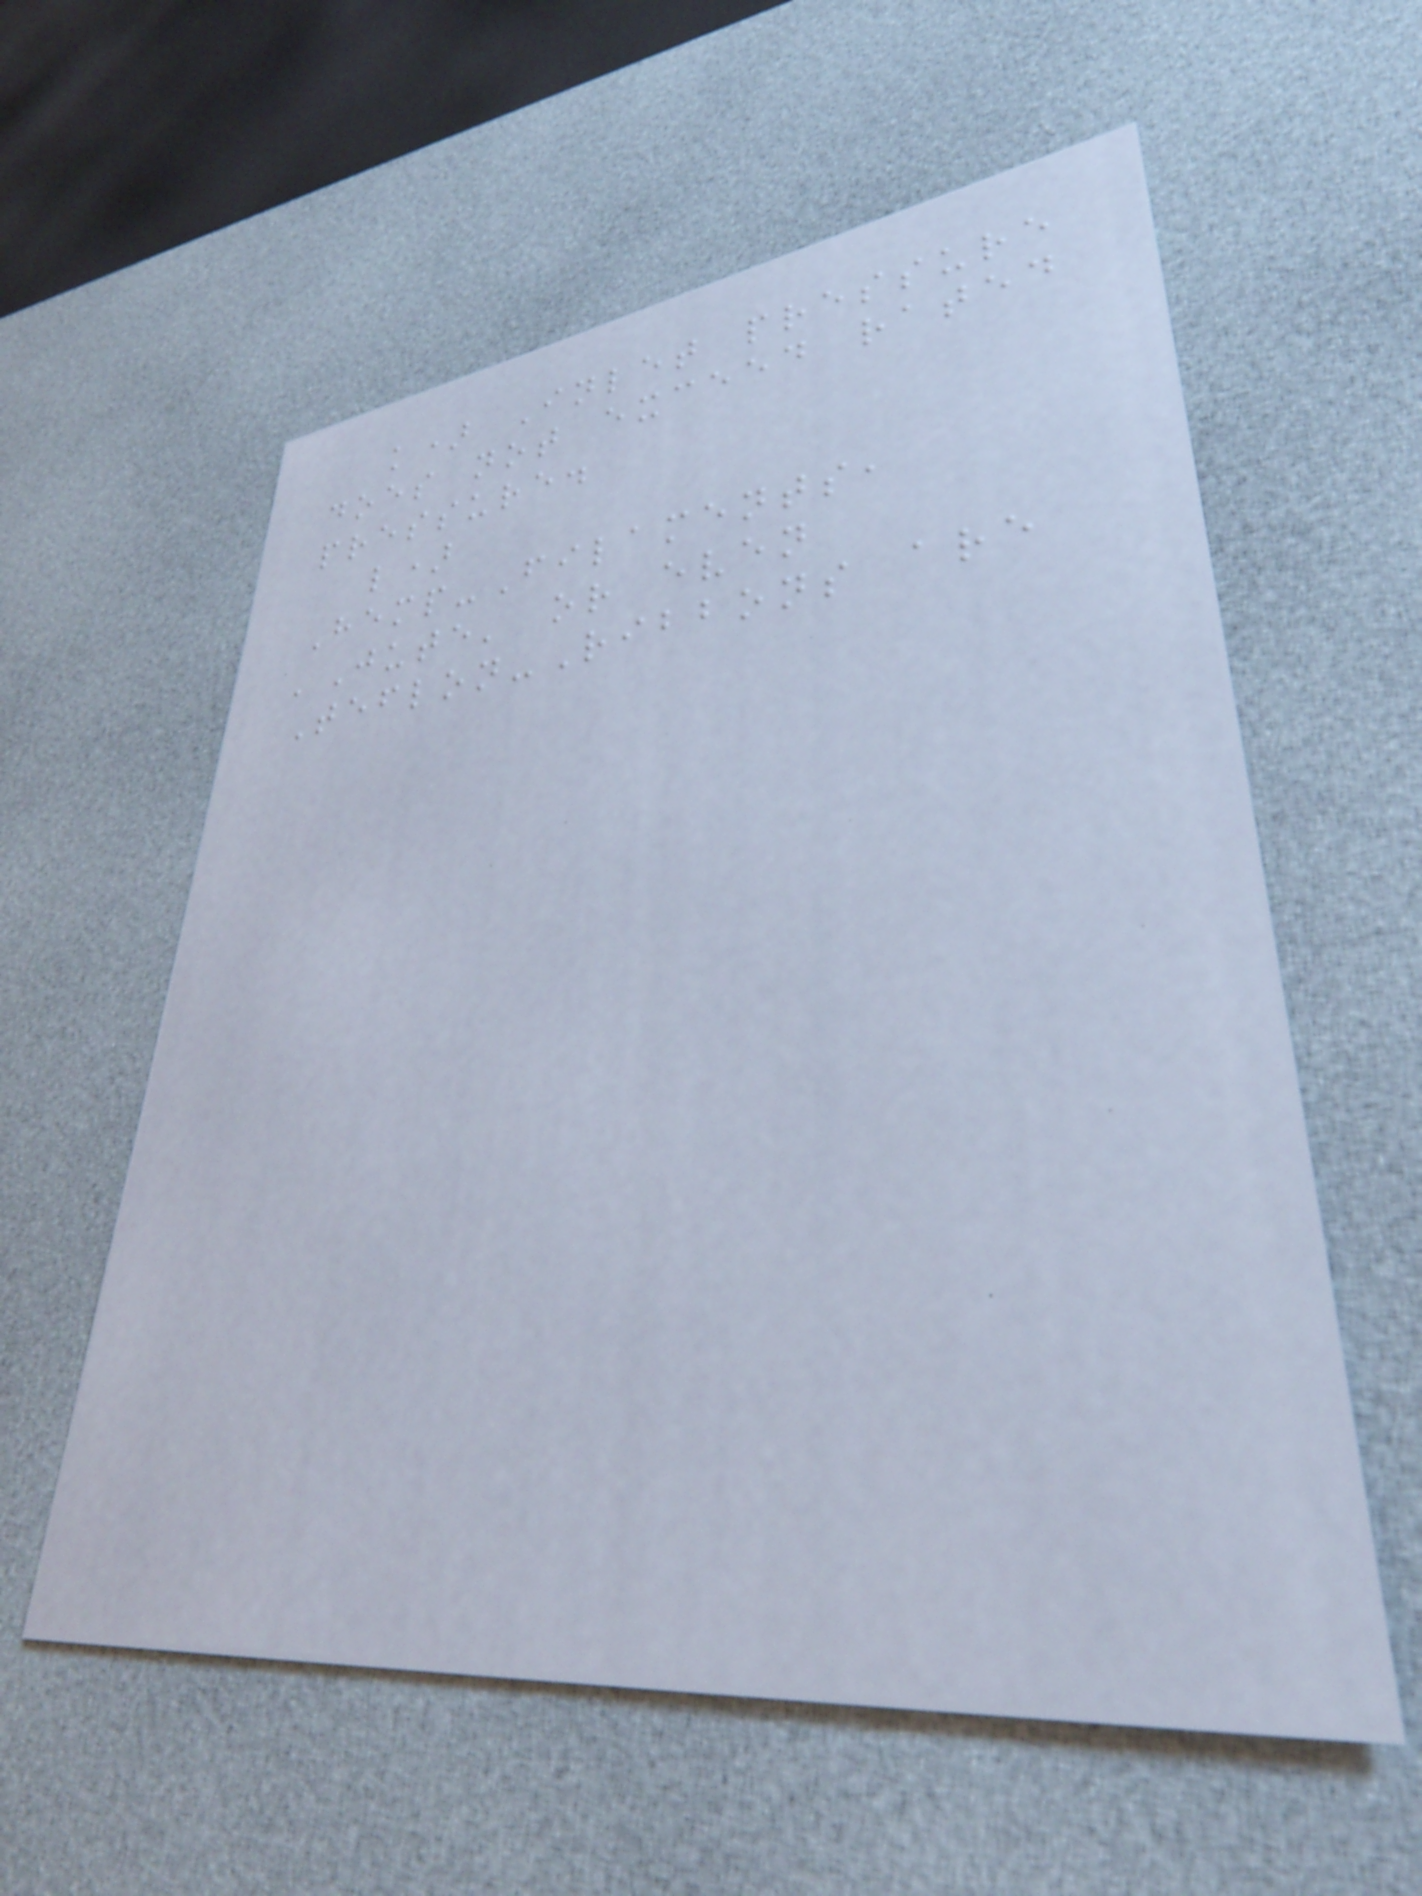k) Inlet pressure
does not exceed rated
pressure.
l)
Hemp-Filaments,
'Jute' or even
Teflon-Ribbons are
